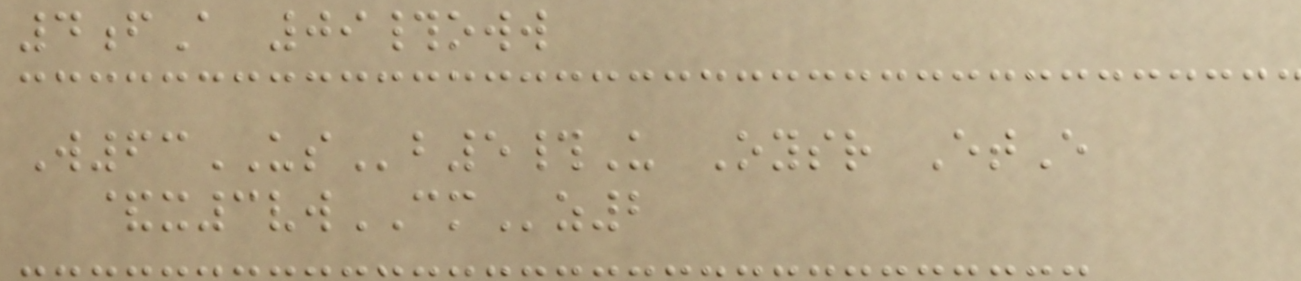4fA 09#oww
W63USb5#U Oysr EtE
&x3vwCMz2
